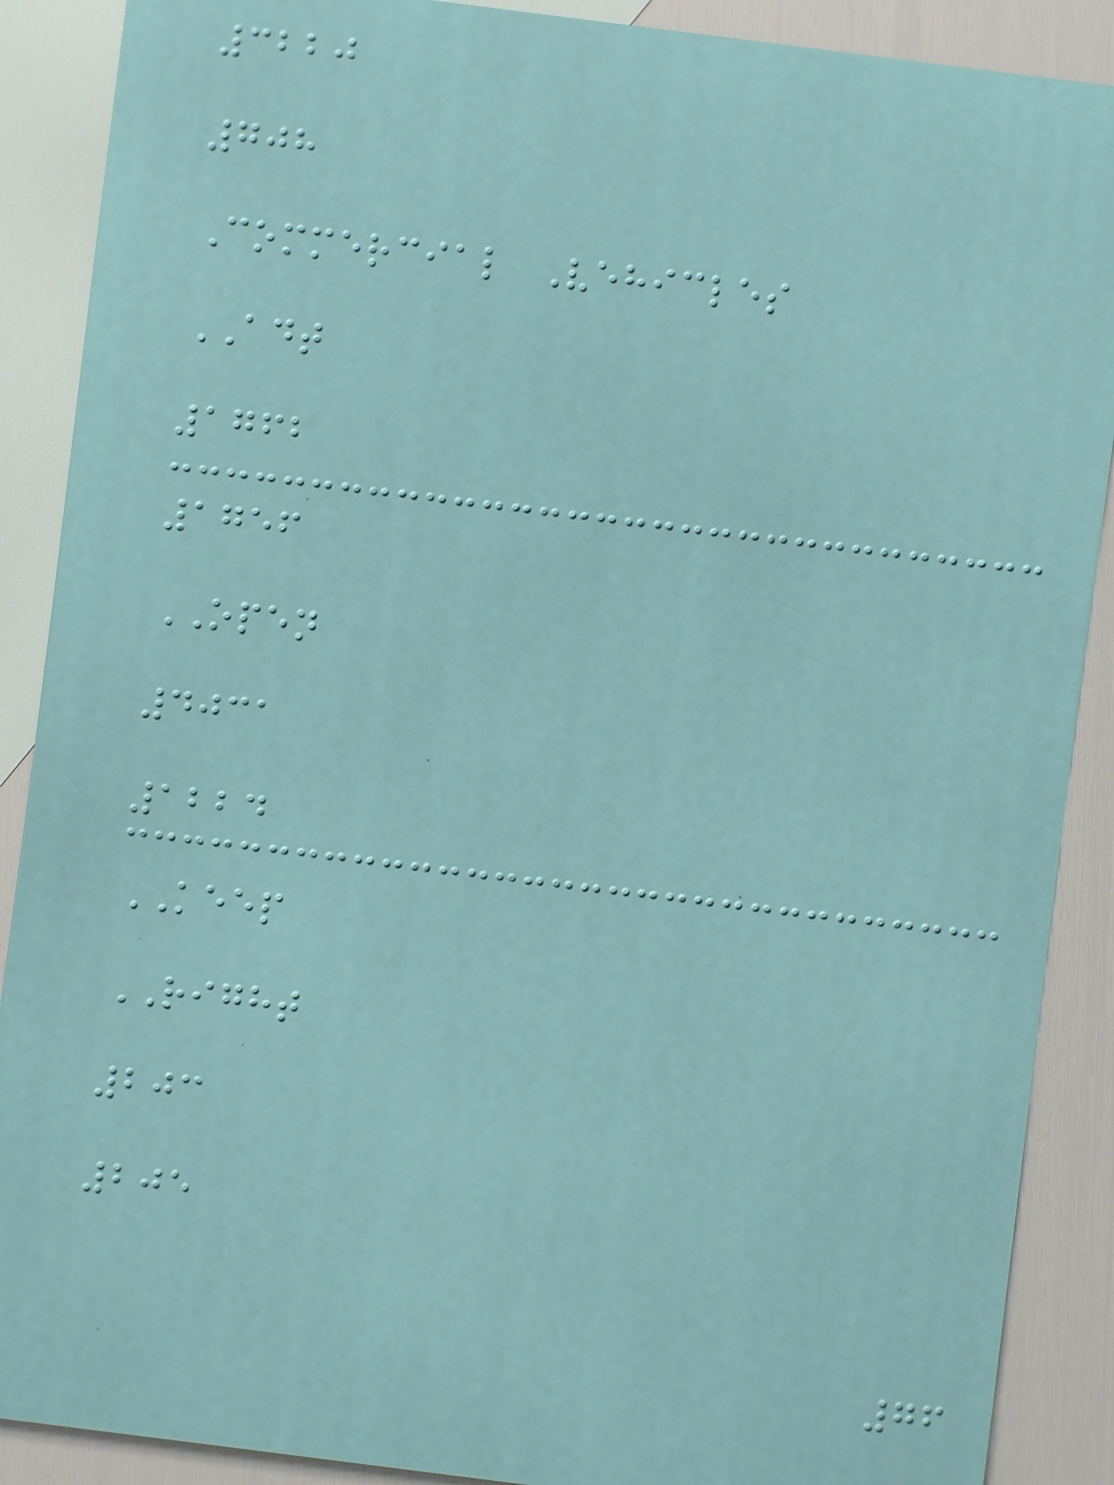3220
708
Commercial Vehicles
ADT
1762
1756
OPEN
4031
1224
KEEP
RIGHT
203
205
76
